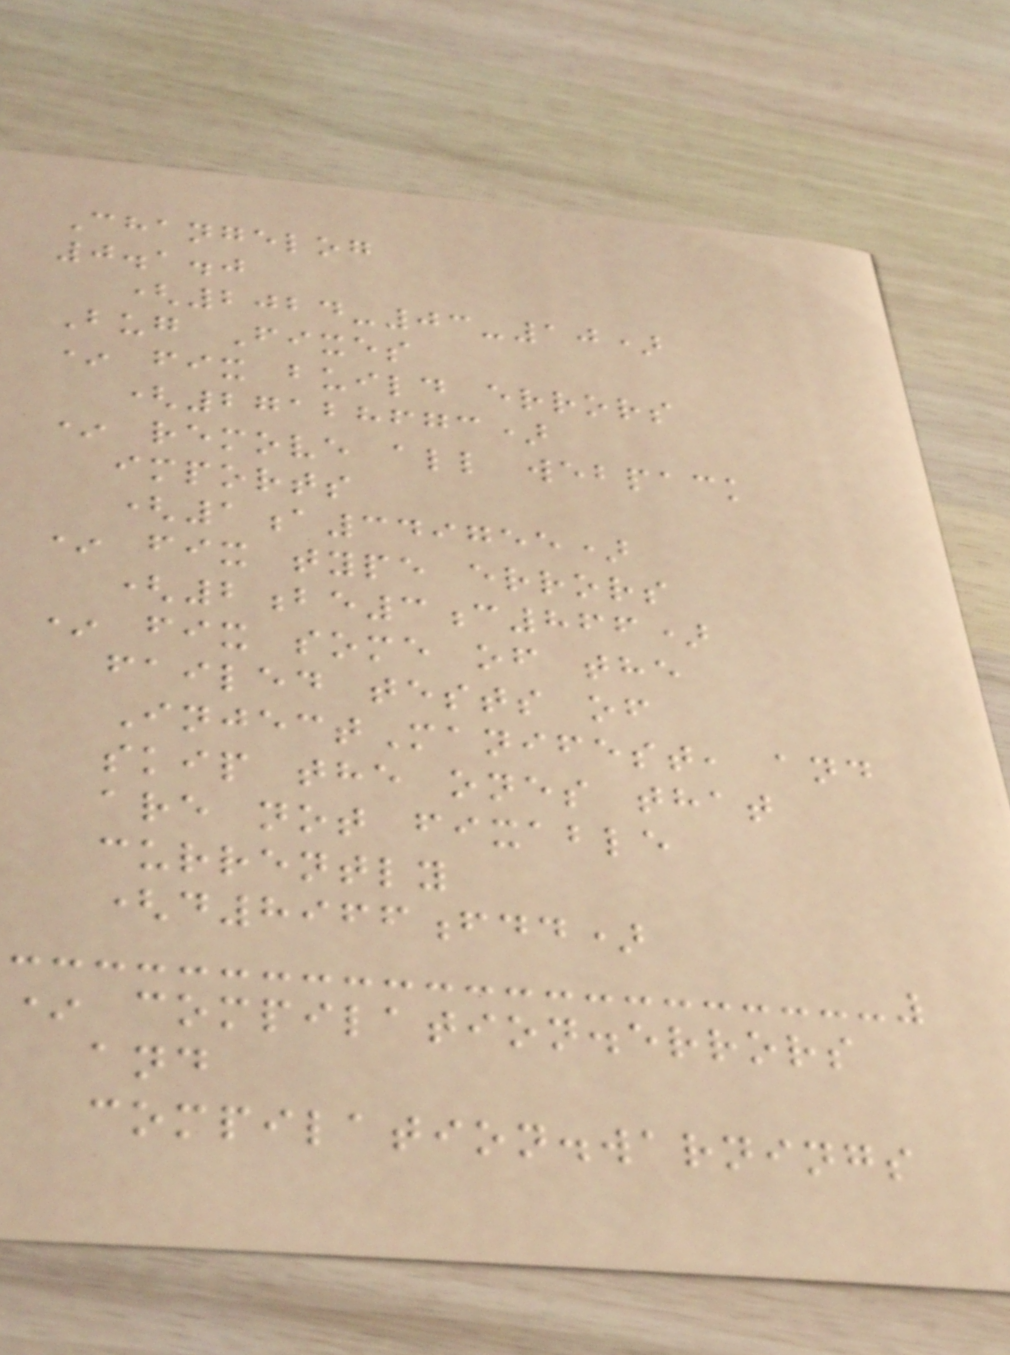Changelog
0.1.0
(2024-03-10)
Bug Fixes
* fix build errors
(27128673)
* remove all webpack
imports
(1a349755)
* fix type errors
(2be3c866)
* fix some of the
failed tests of
InjectManifest, and
skip the ones that
are not fixable
currently
(d8966fdd)
* compilation.errors
and
compilation.warnings
